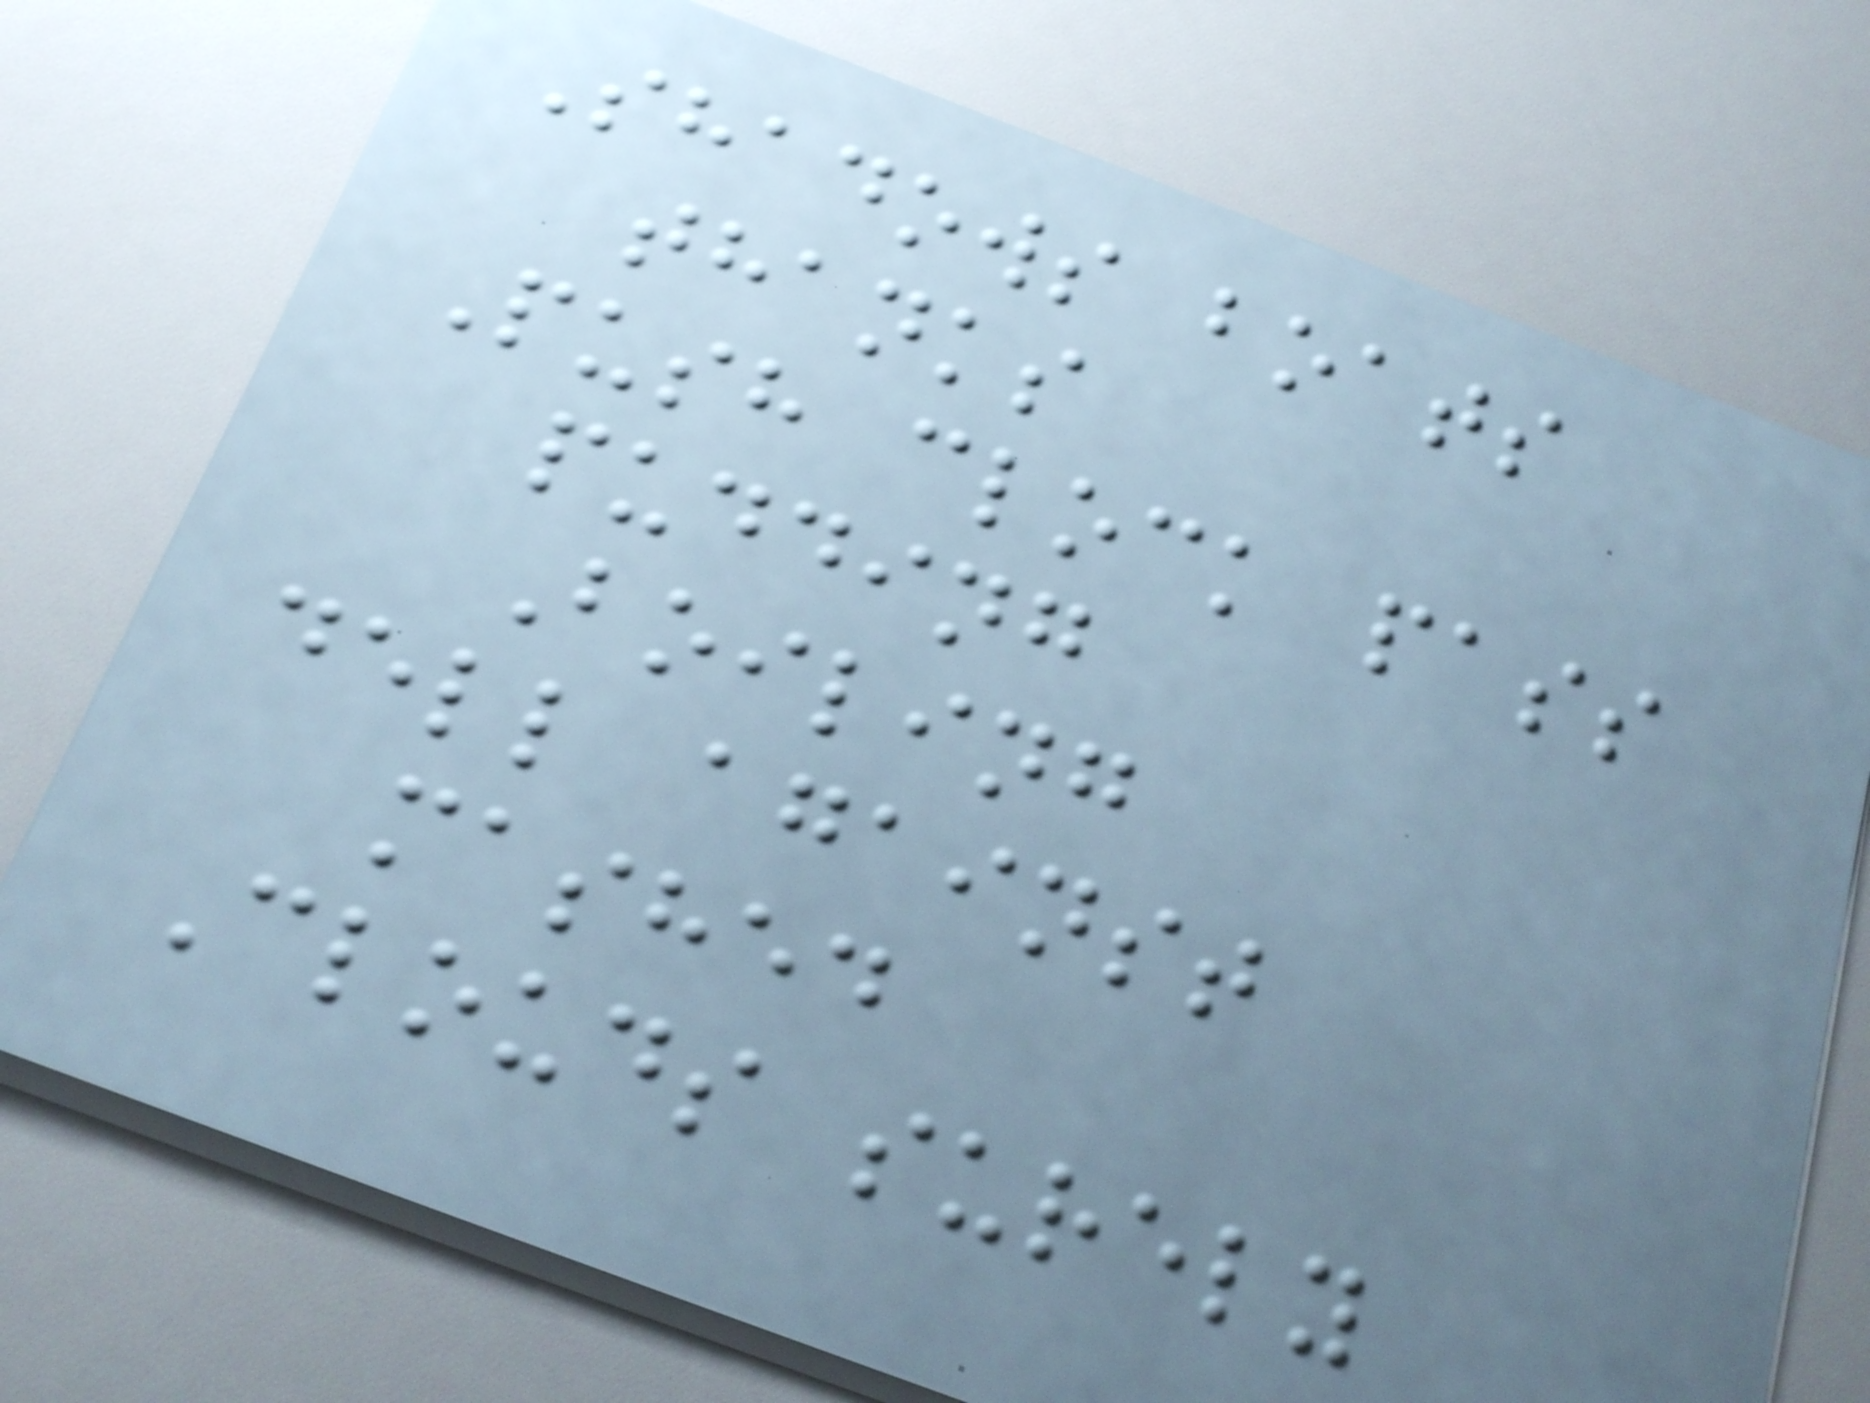Shadows boats
thanks
Push clock pass
pudding
Boiling
dell against
mashed
Clouds surely
